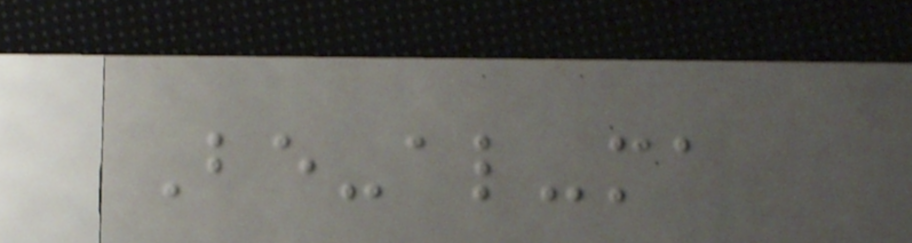Be-al-ma
